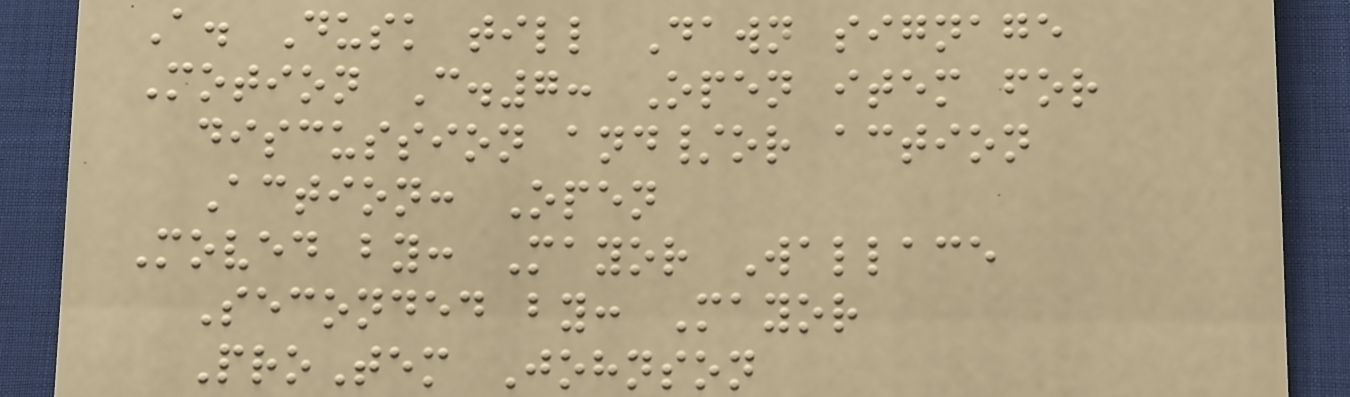A. Dusk till Dawn signage
Motion C.7: Open item for
discussion and/or action
Action: Open
Moved by: Mayor Wallace
Seconded by: Mayor
ProTem Johnson
